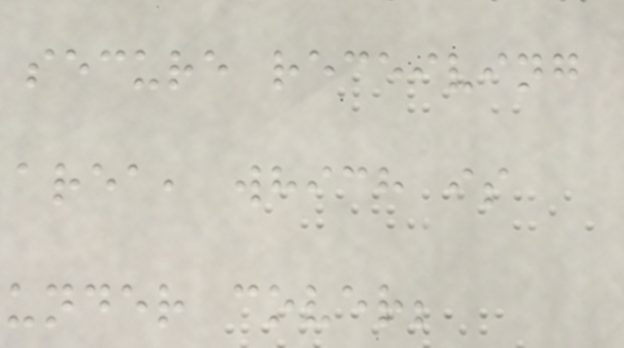secure receiving
area, which is
under cover;
